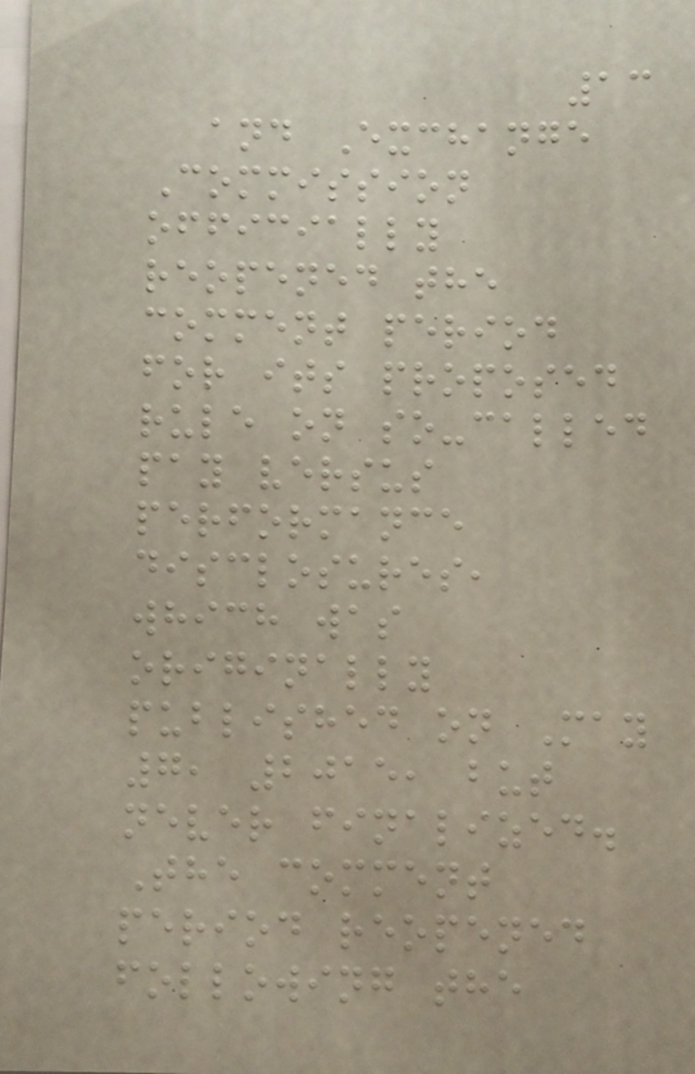13
and Exchange
Commission
officially
reopened the
comment period
for its proposed
rule on so-called
pay versus
performance
disclosures,
which was
originally
published on May
7, 2015, but
never finalized.
The comment
period reopened
following the
